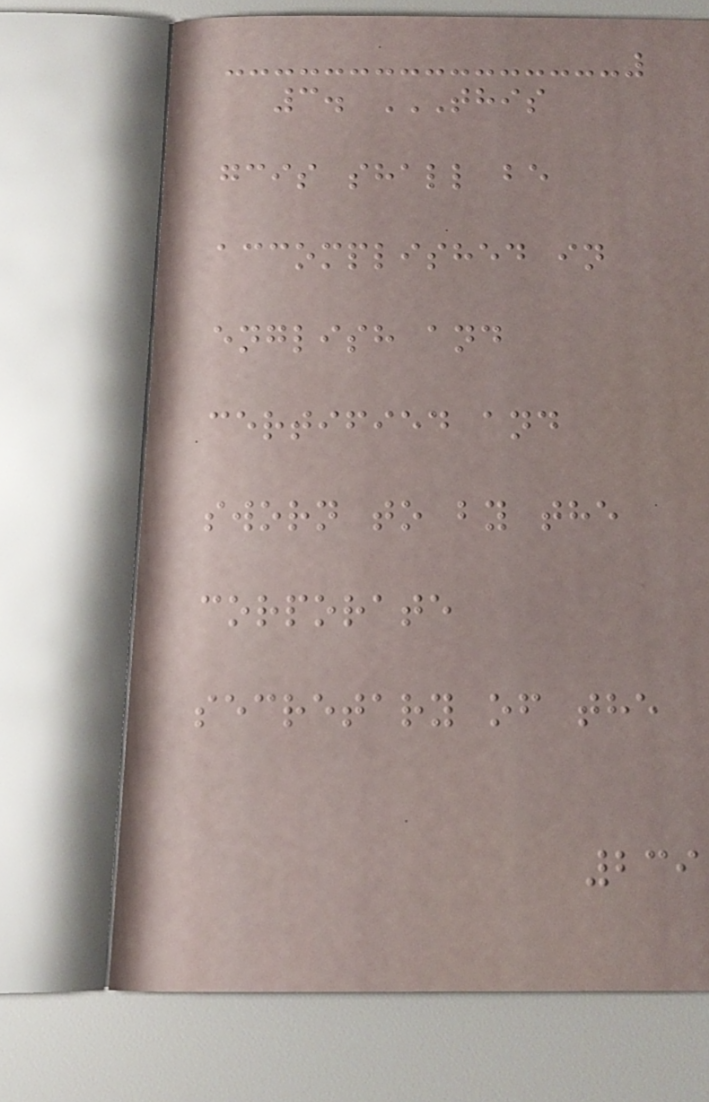3. THIS
GCIS SHALL BE
ACCOMPLISHED IN
ENGLISH AND
CERTIFIED AND
SWORN TO BY THE
CORPORATE
SECRETARY OF THE
239
